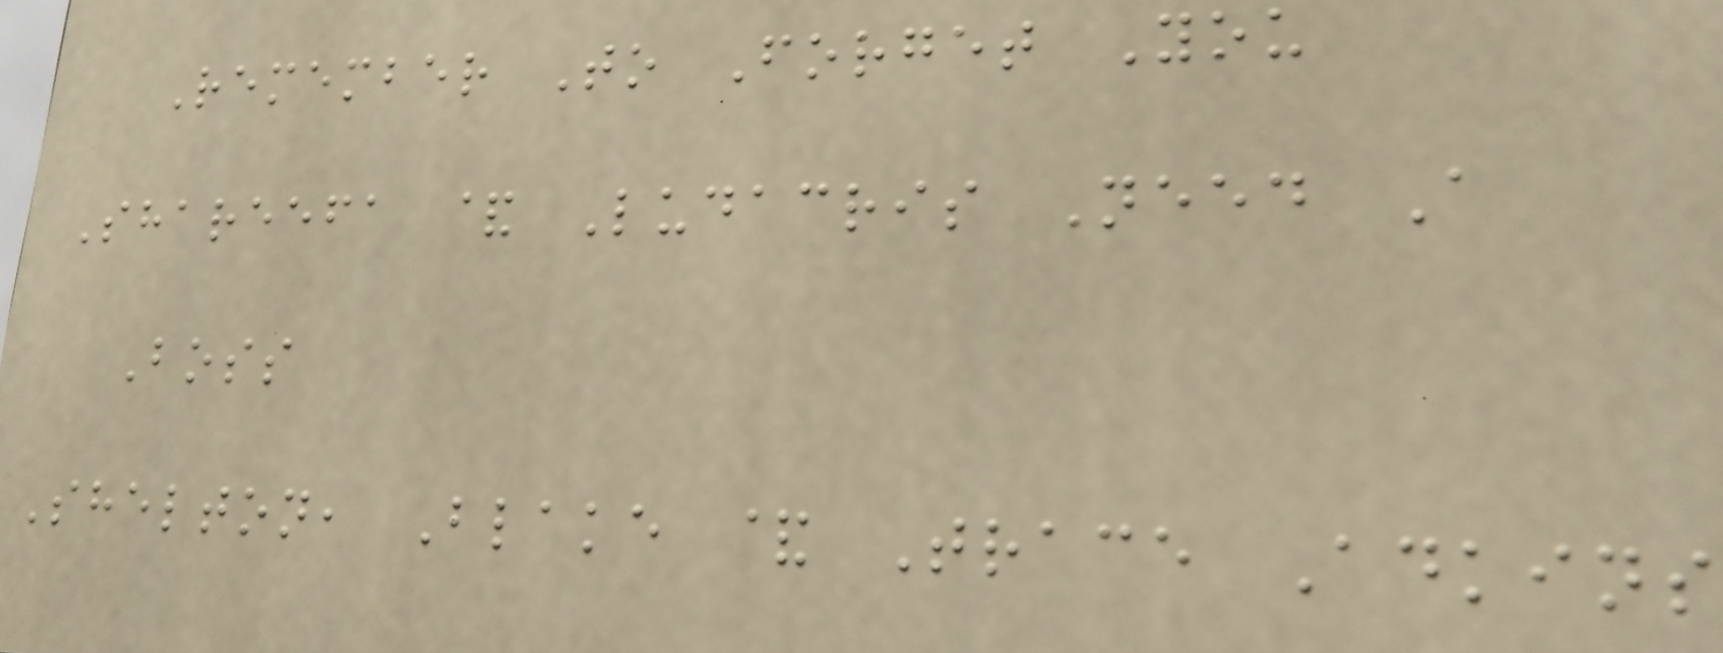Remember To Forget You
Shareefa & Ludacris Need A
Boss
Shelton, Blake & Trace Adkins
